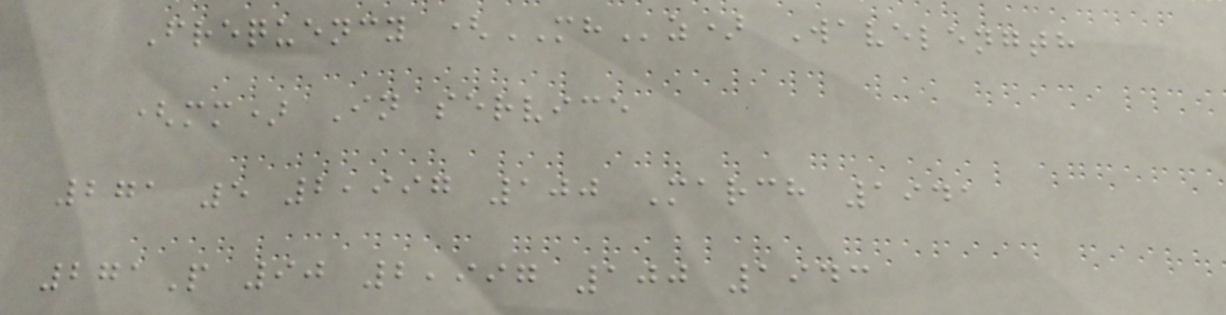Frequency (MHz) Wavelength
(mm) In service
271 5 2,997 100 March 1941
271P 90 2,997 100 1943
